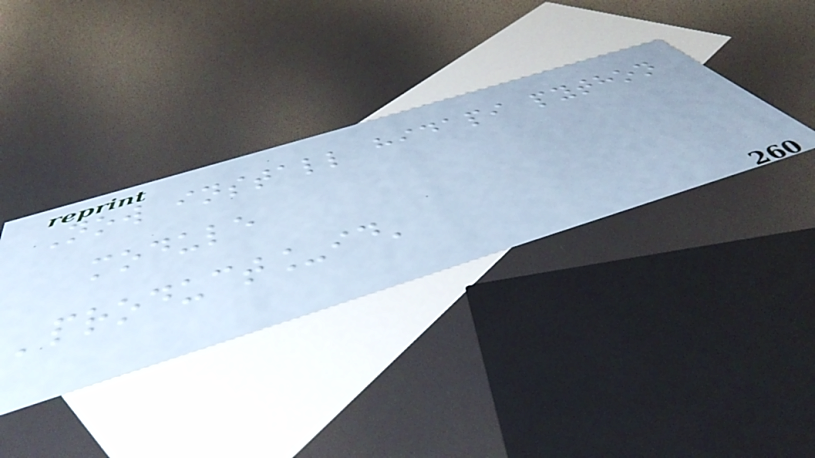Now install hidapi python
module
'product_id'
